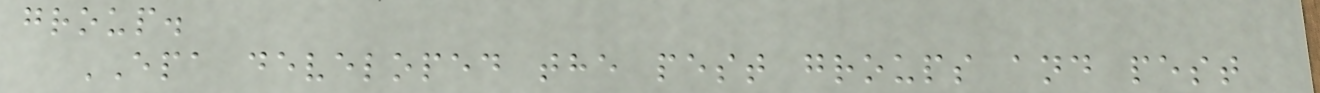group.
EPA developed the pest groups and pest
